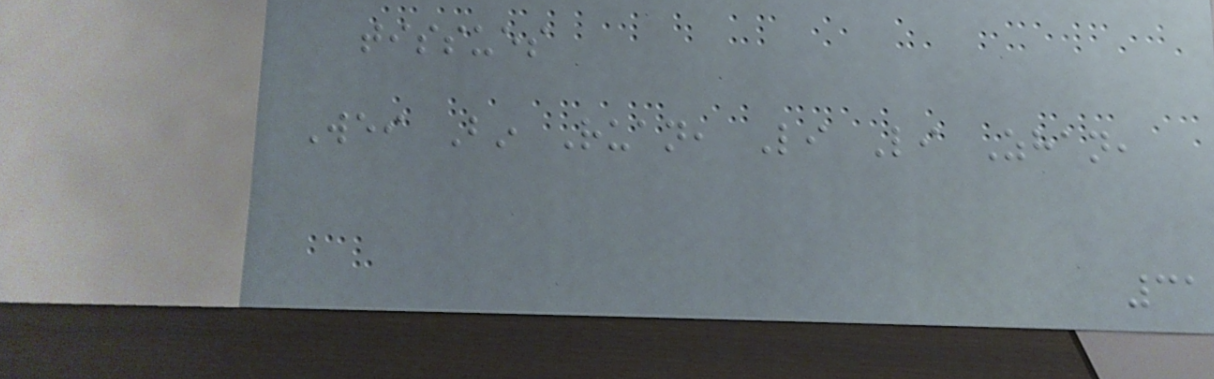tissues
Wei Bin Ruan, Li Li Zhan,
31
